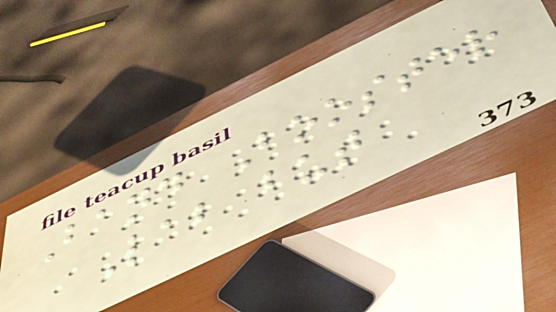Band Booster
Lab but
